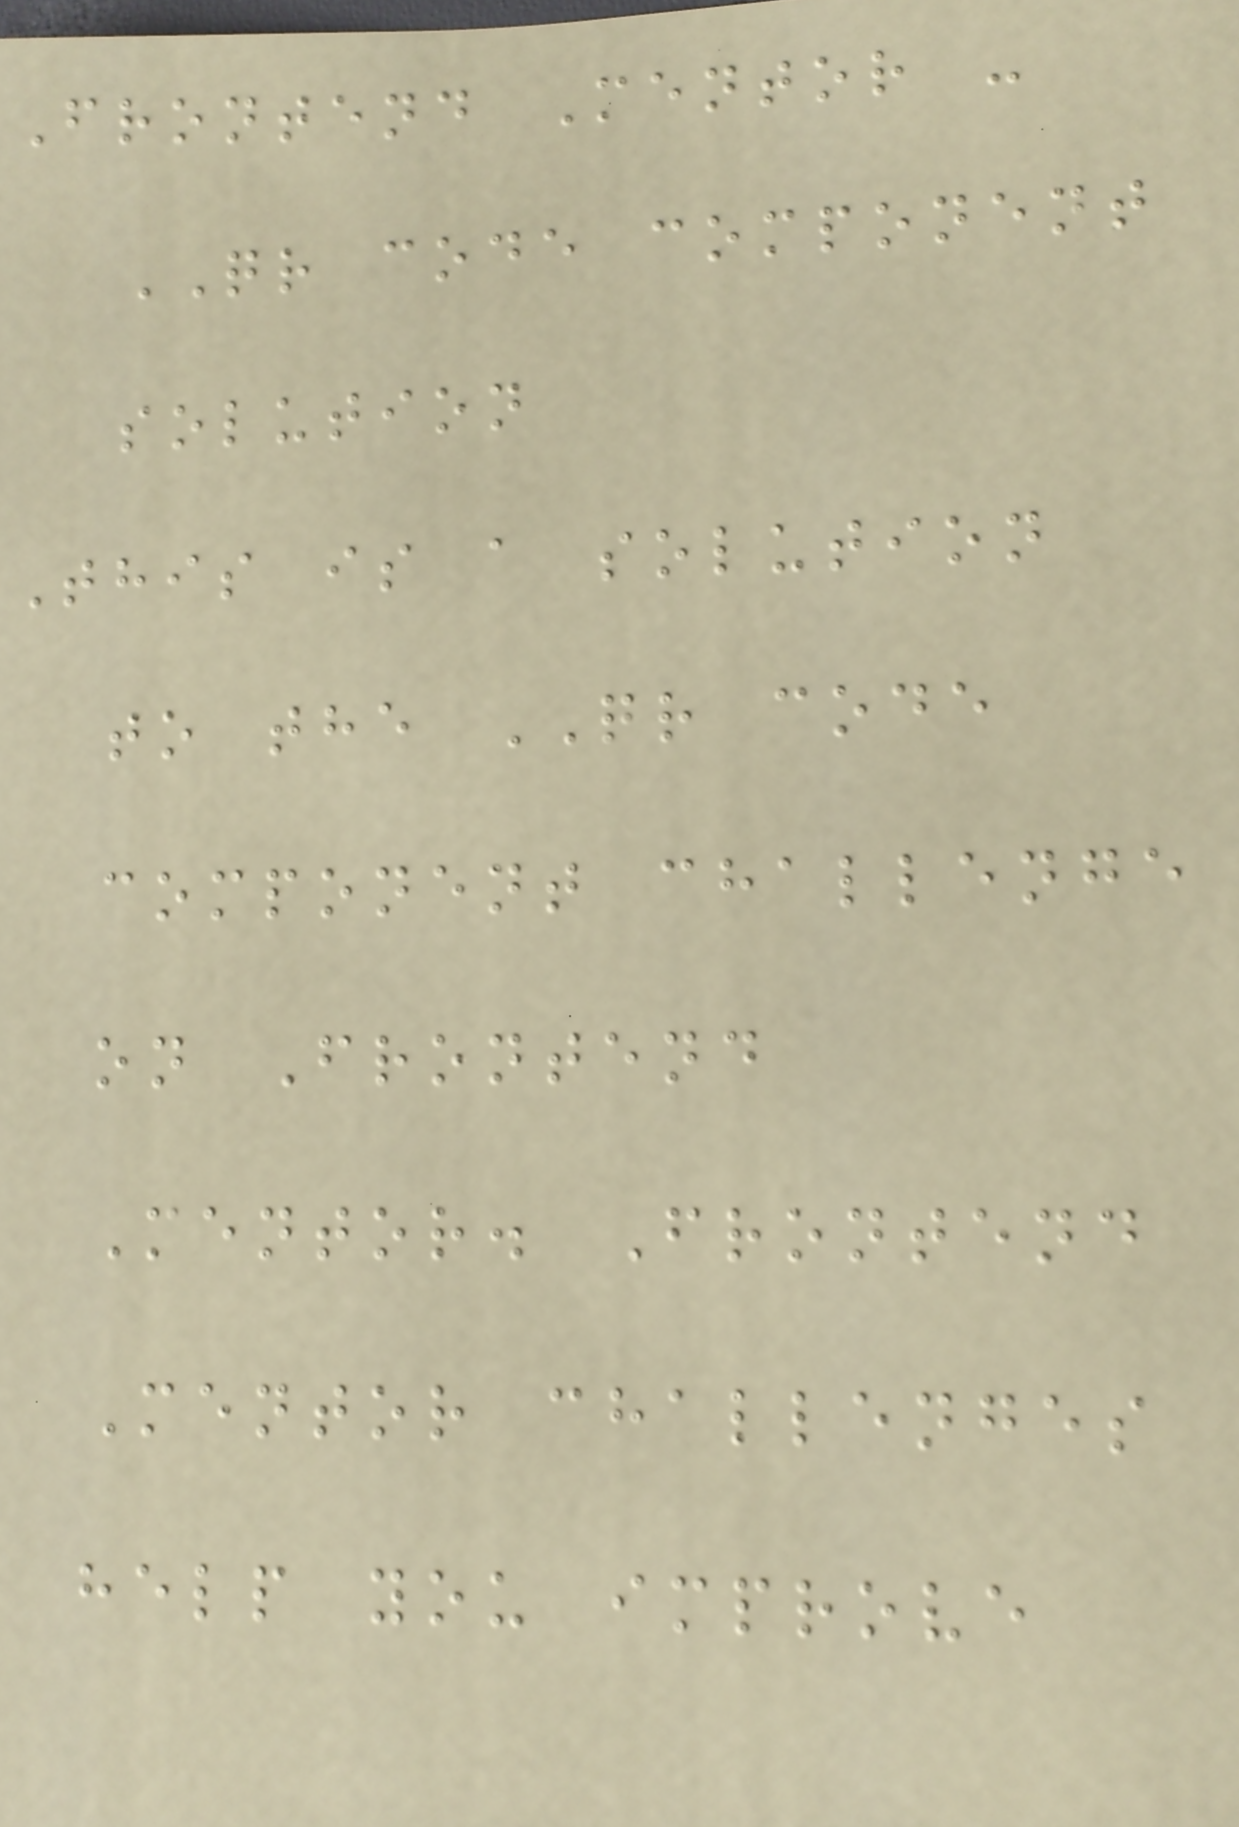Frontend Mentor -
QR code component
solution
This is a solution
to the QR code
component challenge
on Frontend
Mentor. Frontend
Mentor challenges
help you improve
